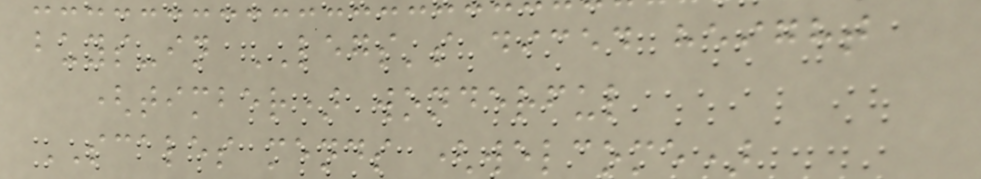buys-in LEGS's diced height
(timber) wonderful
SCALES mends (welcome)
